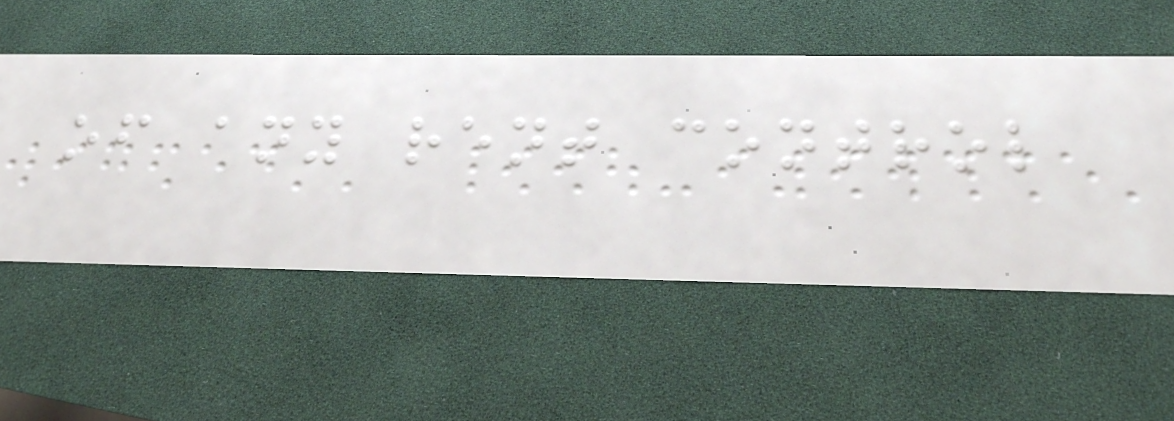of any rent control
